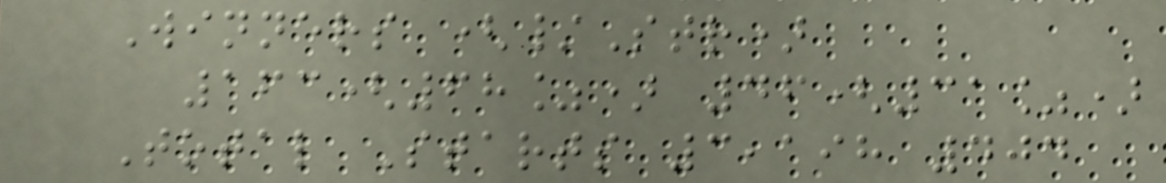Winners (/Str)
163(68%) 46(31%)
Total Starts 3,198 404
